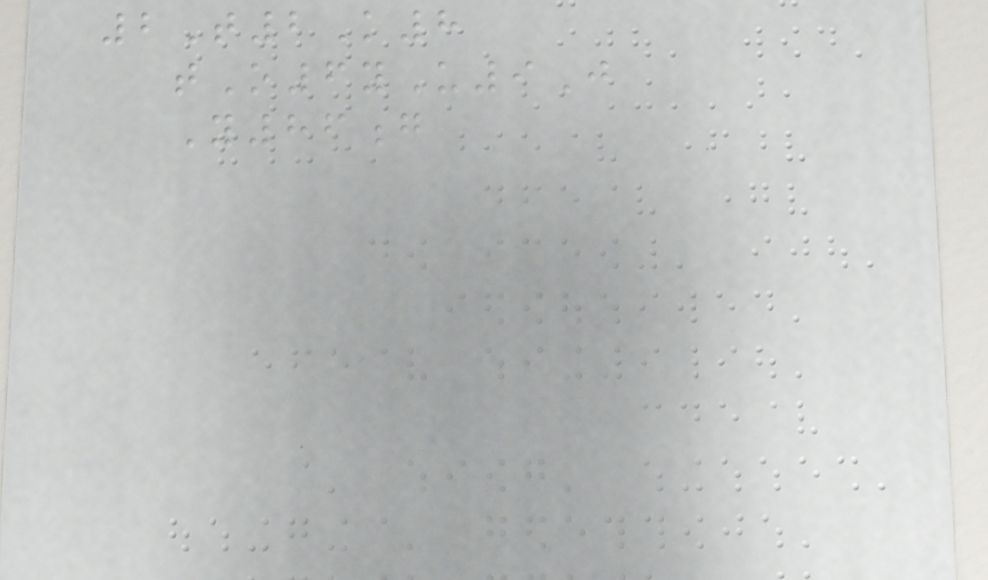2T2K8
tO6yU9J
Y86g
